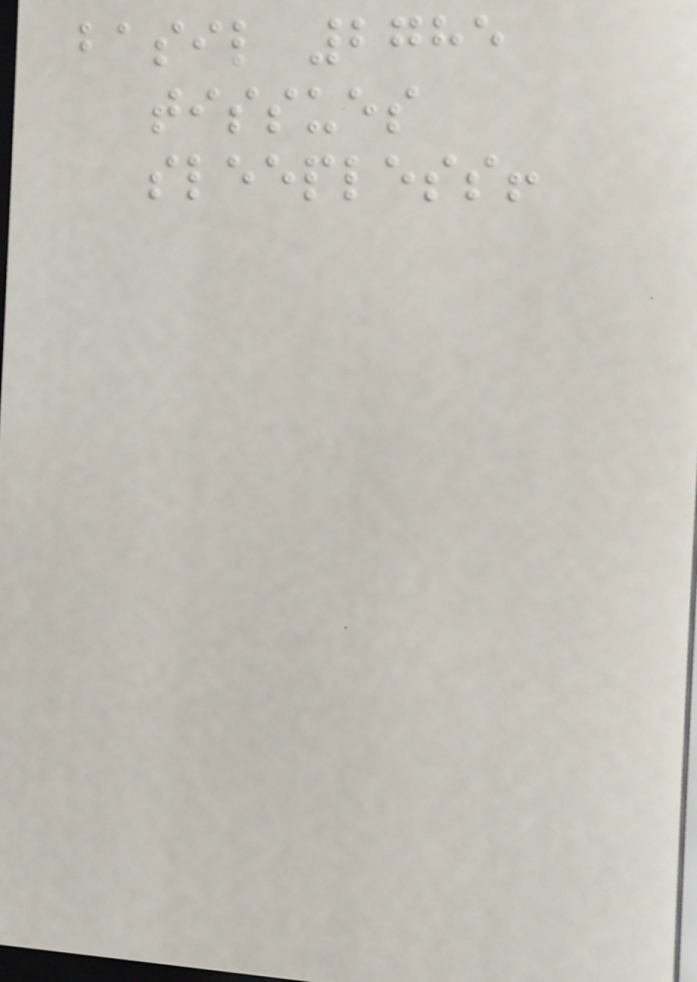basil 2785
tissues
sleepless!
